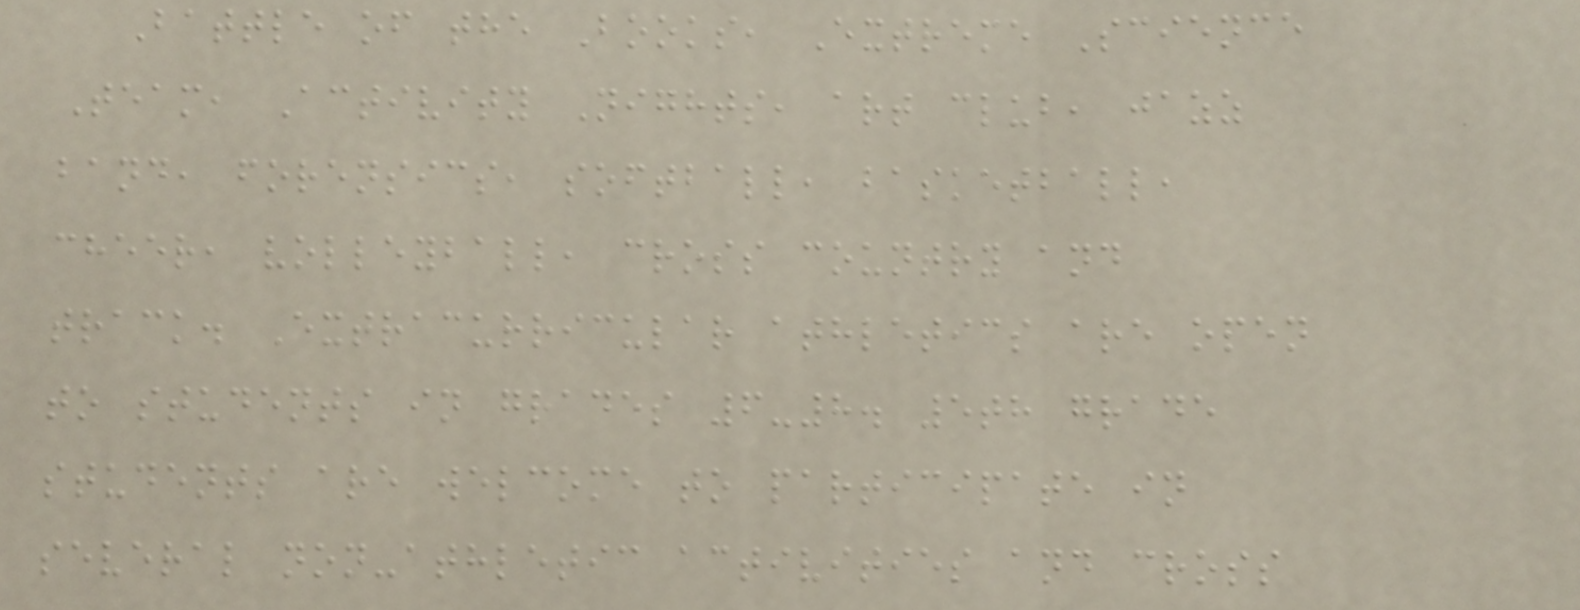Battle of the Books, Extreme Science
Team, Activity Nights, art club, jazz
band, forensics, softball, basketball,
cheer, volleyball, cross country and
track. Extracurricular athletics are open
to students in grades 6-8. 5th grade
students are welcome to participate in
several non-athletic activities and cross
